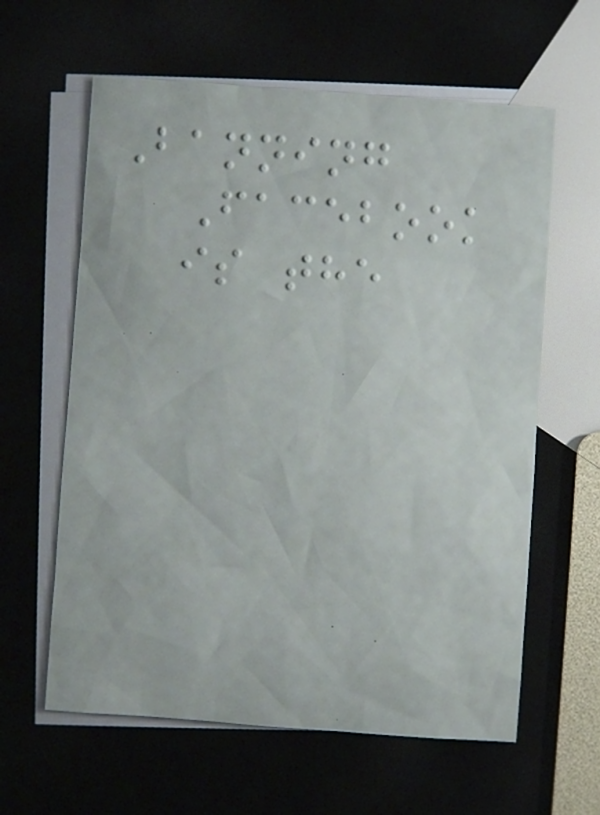Banning
Facebook
is the
